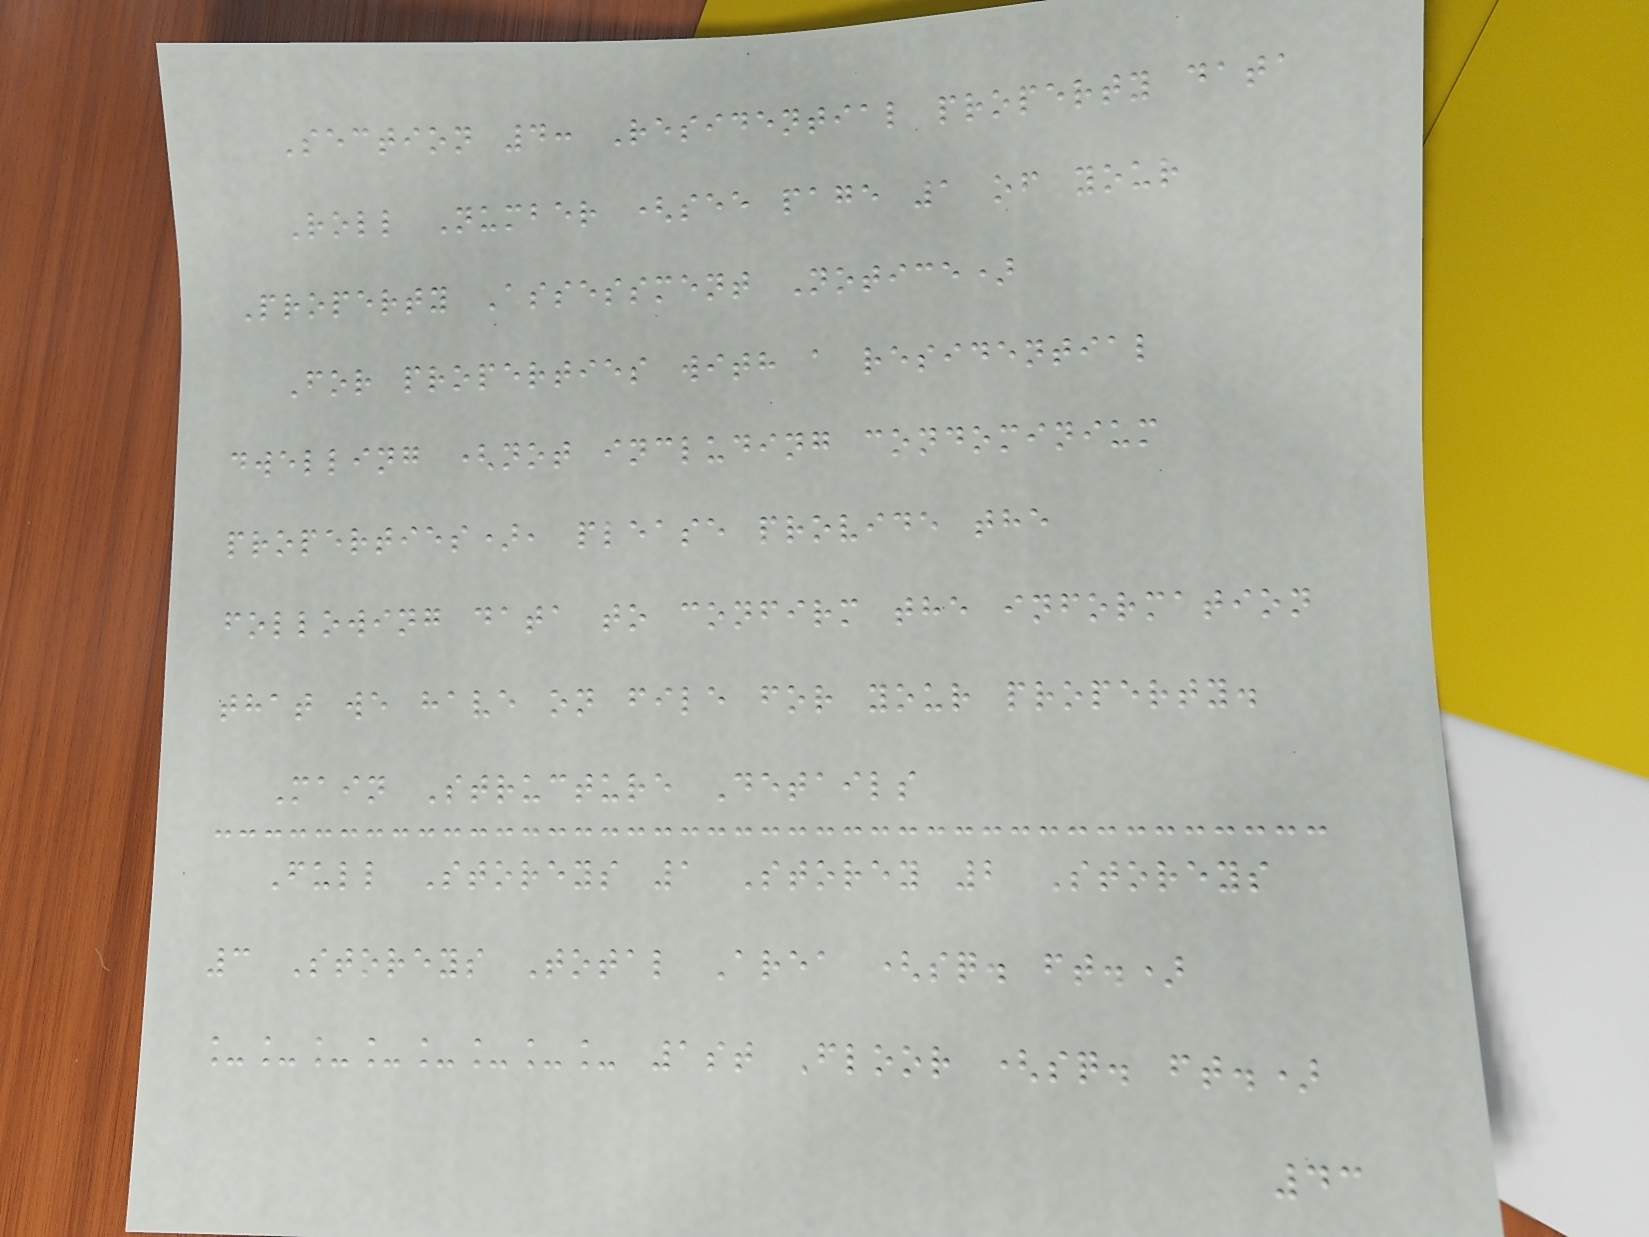Section 4: Residential property data
Roll Number (see page 1 of your
Property Assessment Notice)
For properties with a residential
dwelling (not including condominium
properties), please provide the
following data to confirm the information
that we have on file for your property.
Main Structure Details
Full Storeys 1 Storey 2 Storeys
3 Storeys Total Area (sq. ft.)
________ 1st Floor (sq. ft.)
43
